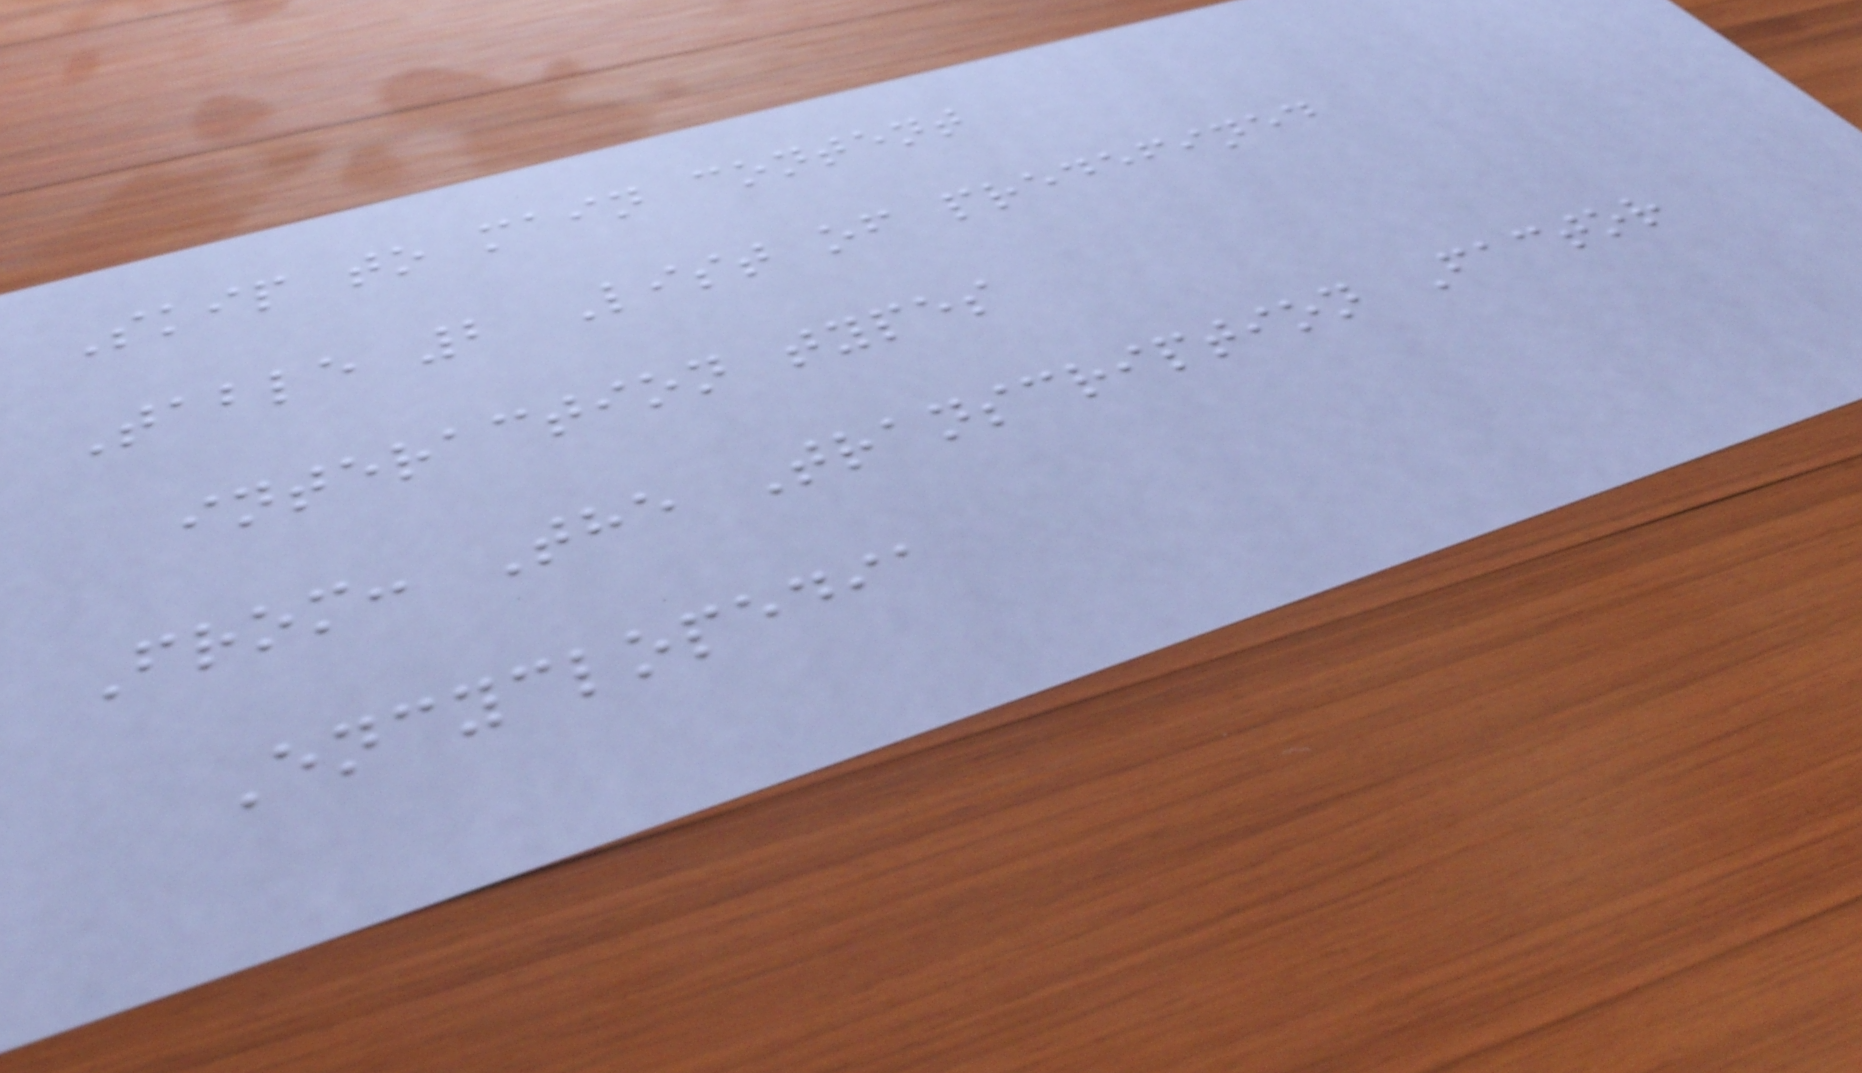Skip to main content
Table 2 List of predefined
interaction types
From: The Transcription Factor
Encyclopedia
